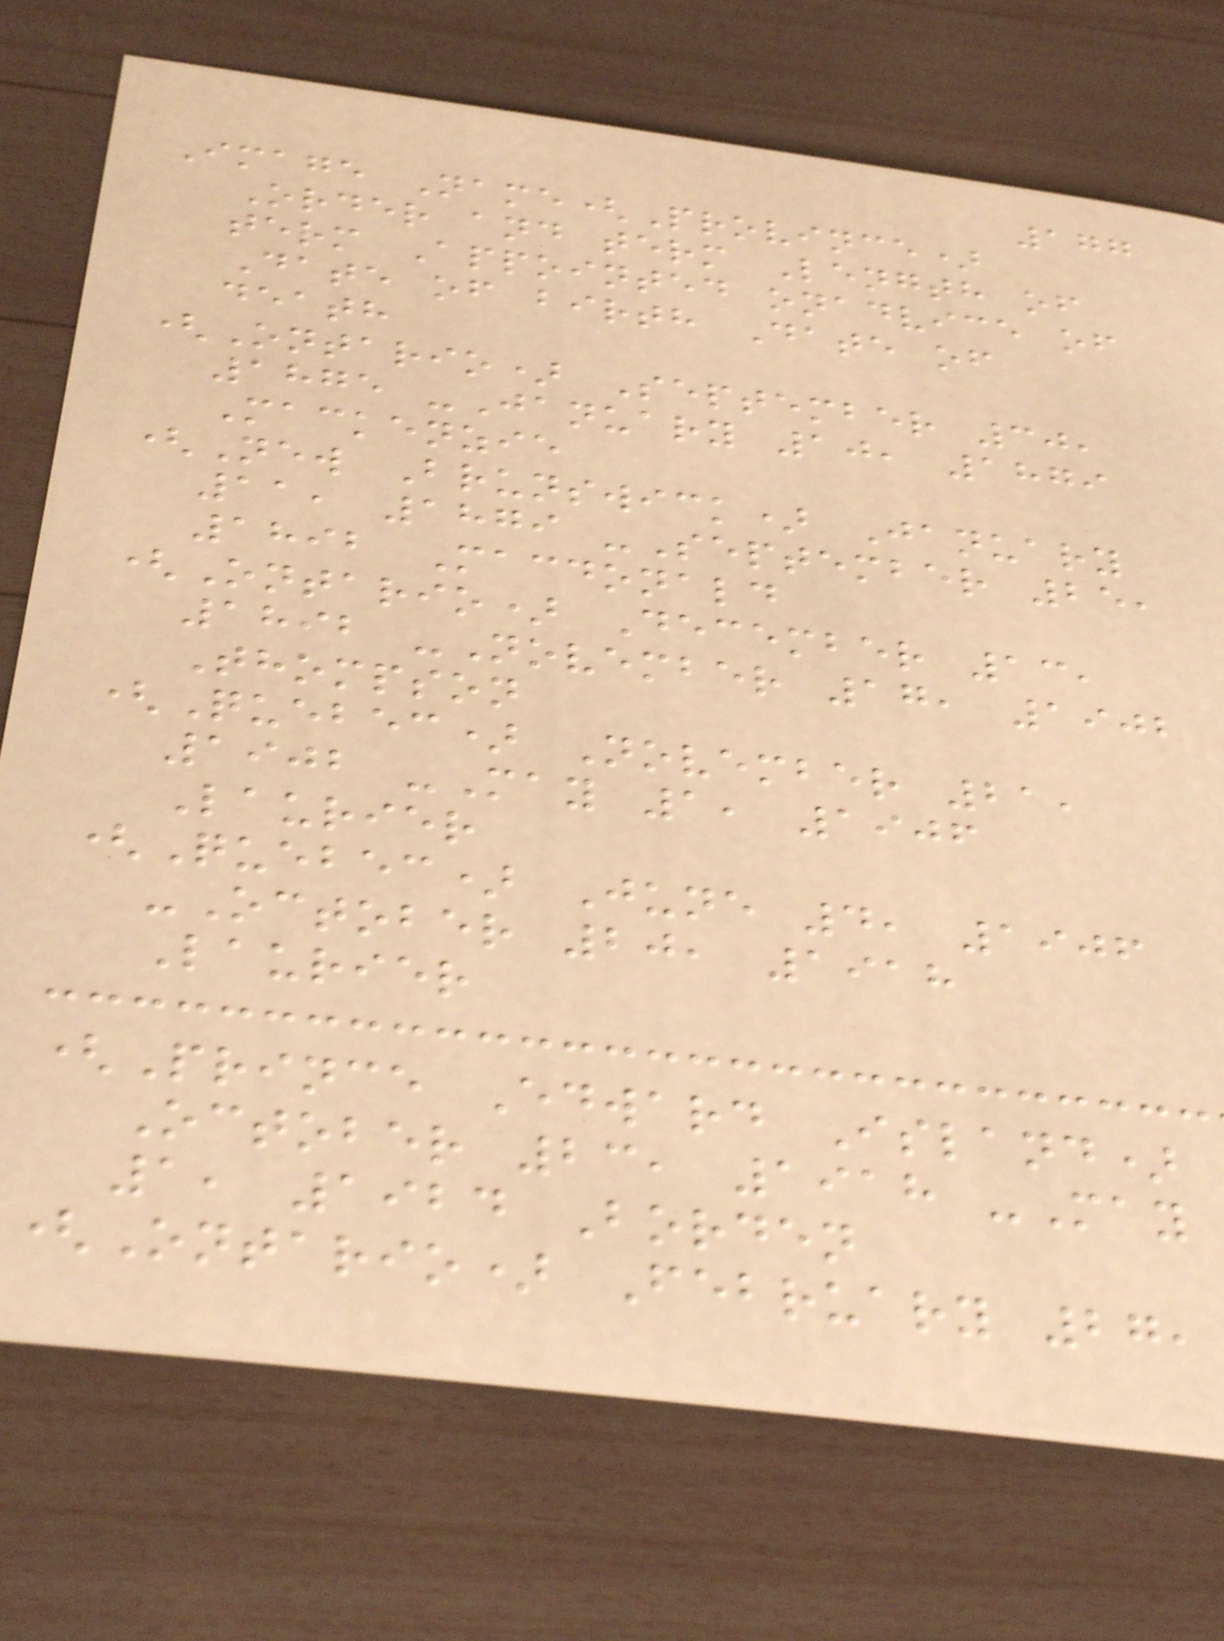177
Image Name(Province)
Order and term Length of
term Appointed onadvice of
Date of birth Date of
death
(Ontario) September 30,
1875 -January 10, 1879
Mackenzie
(New Brunswick) January
11, 1879 -September 25,
1892 Macdonald
(Ontario) December 13,
1892 -November 17, 1902
Thompson
(Quebec) November 21,
1902 -May 1, 1906
Laurier
(Quebec) June 4, 1906
-October 20, 1918
Laurier
(Prince Edward Island)
October 23, 1918 -May
1, 1924 Borden
(Ontario) February 27,
